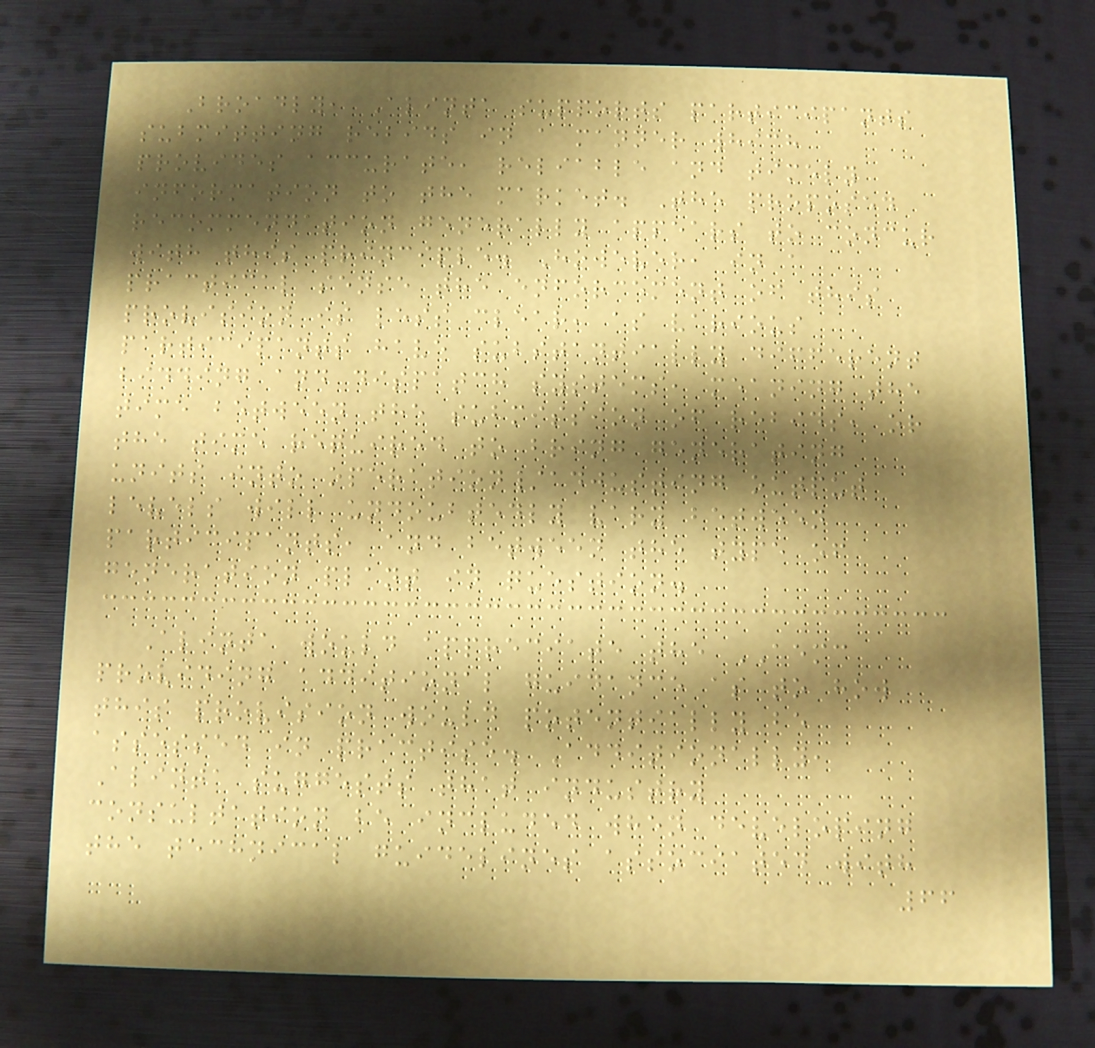Broadly, Alinta supports participants
submitting rebids in a manner which
provides accurate, reliable and timely
information to the market. The proposed
recommendation generally appears to concur
with this principle. However, in a
practical sense the enforcement of this
provision is less clear, as various
participants have substantially different
bidding and dispatch systems, meaning the
time between the submission of rebids, or
the time required to bring generating
units into operation/adjusting output
levels will undoubtedly vary between
participants, and between the type of
generation plant in question.
Alinta would appreciate the AEMC
providing additional guidance as to how
this provision would potentially be
assessed in practise. Additionally,
Alinta suggests that industry
consultation be included when developing
the technical guidelines associated with
66
